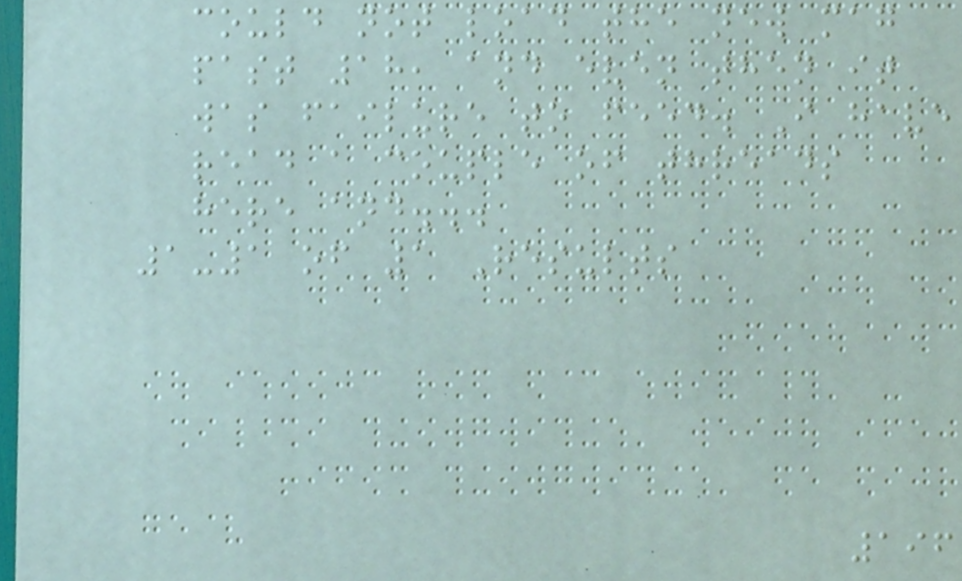could not load the new mag
past 18, and even then it
was failure to feed. I have
read a couple of threads
here and...
1-1 of 1 Results
196
